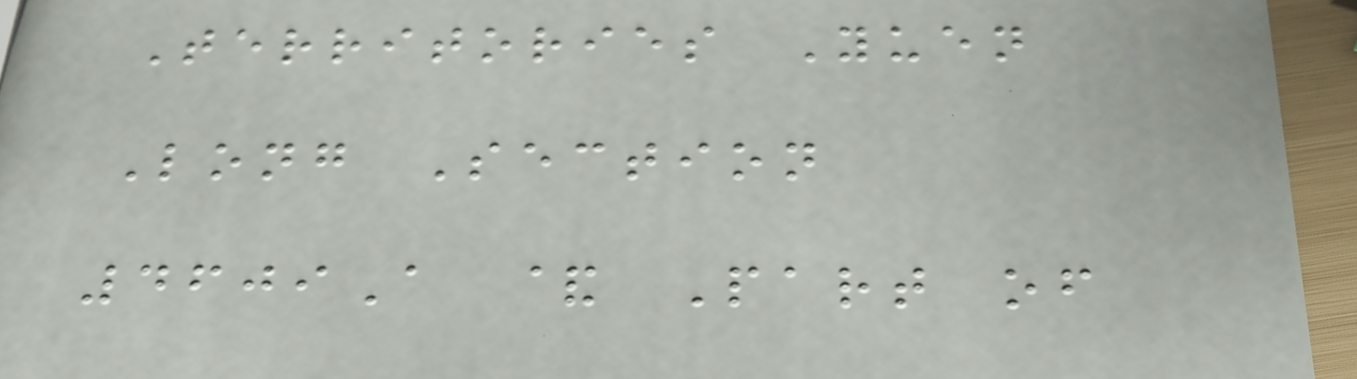Territories Yuen
Long Section
4609A & Part of
